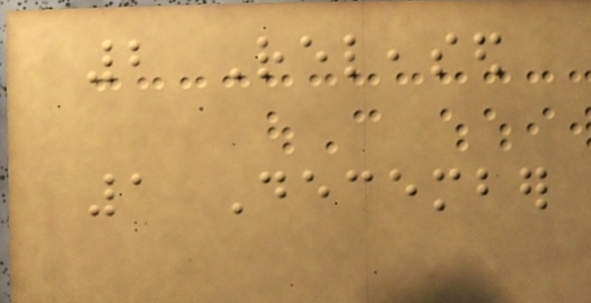2 Released
1 December
